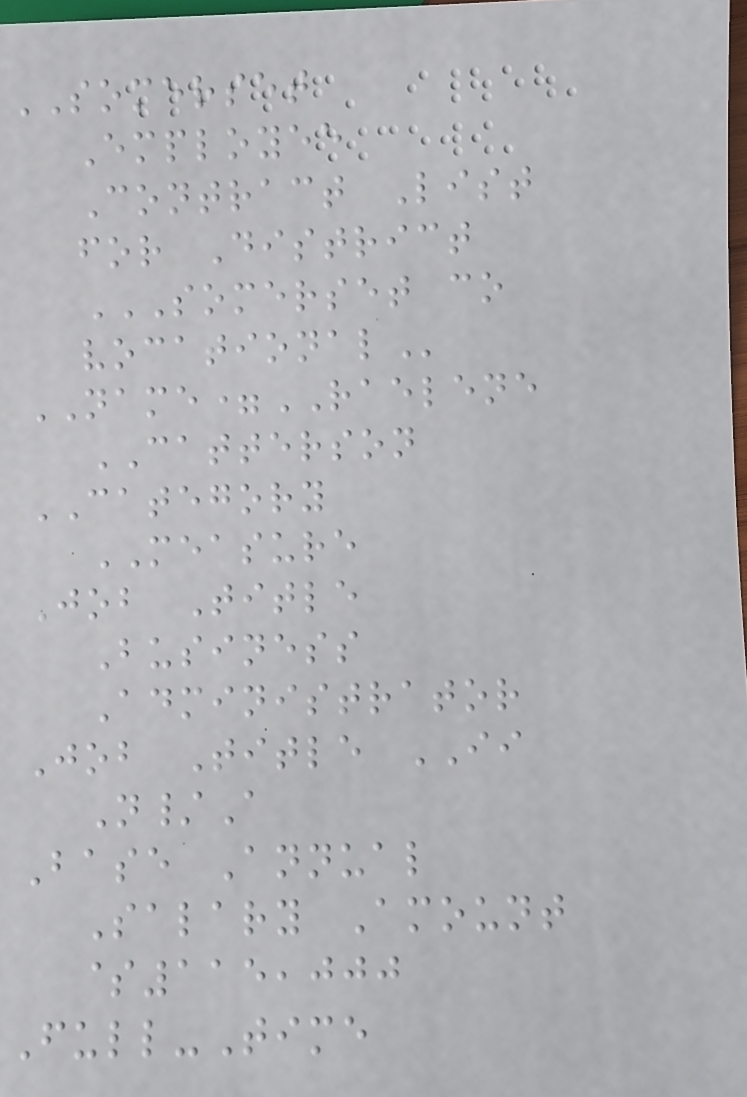SOMERSET
Employee
Contract List
for District
SOMERSET CO
VOCATIONAL
NAME=RAELENE
CATTERSON
CATEGORY
MEASURE
Job Title
Business
Administrator
Job Title II
N/A
Base Annual
Salary Amount
$115,000
Full-Time
